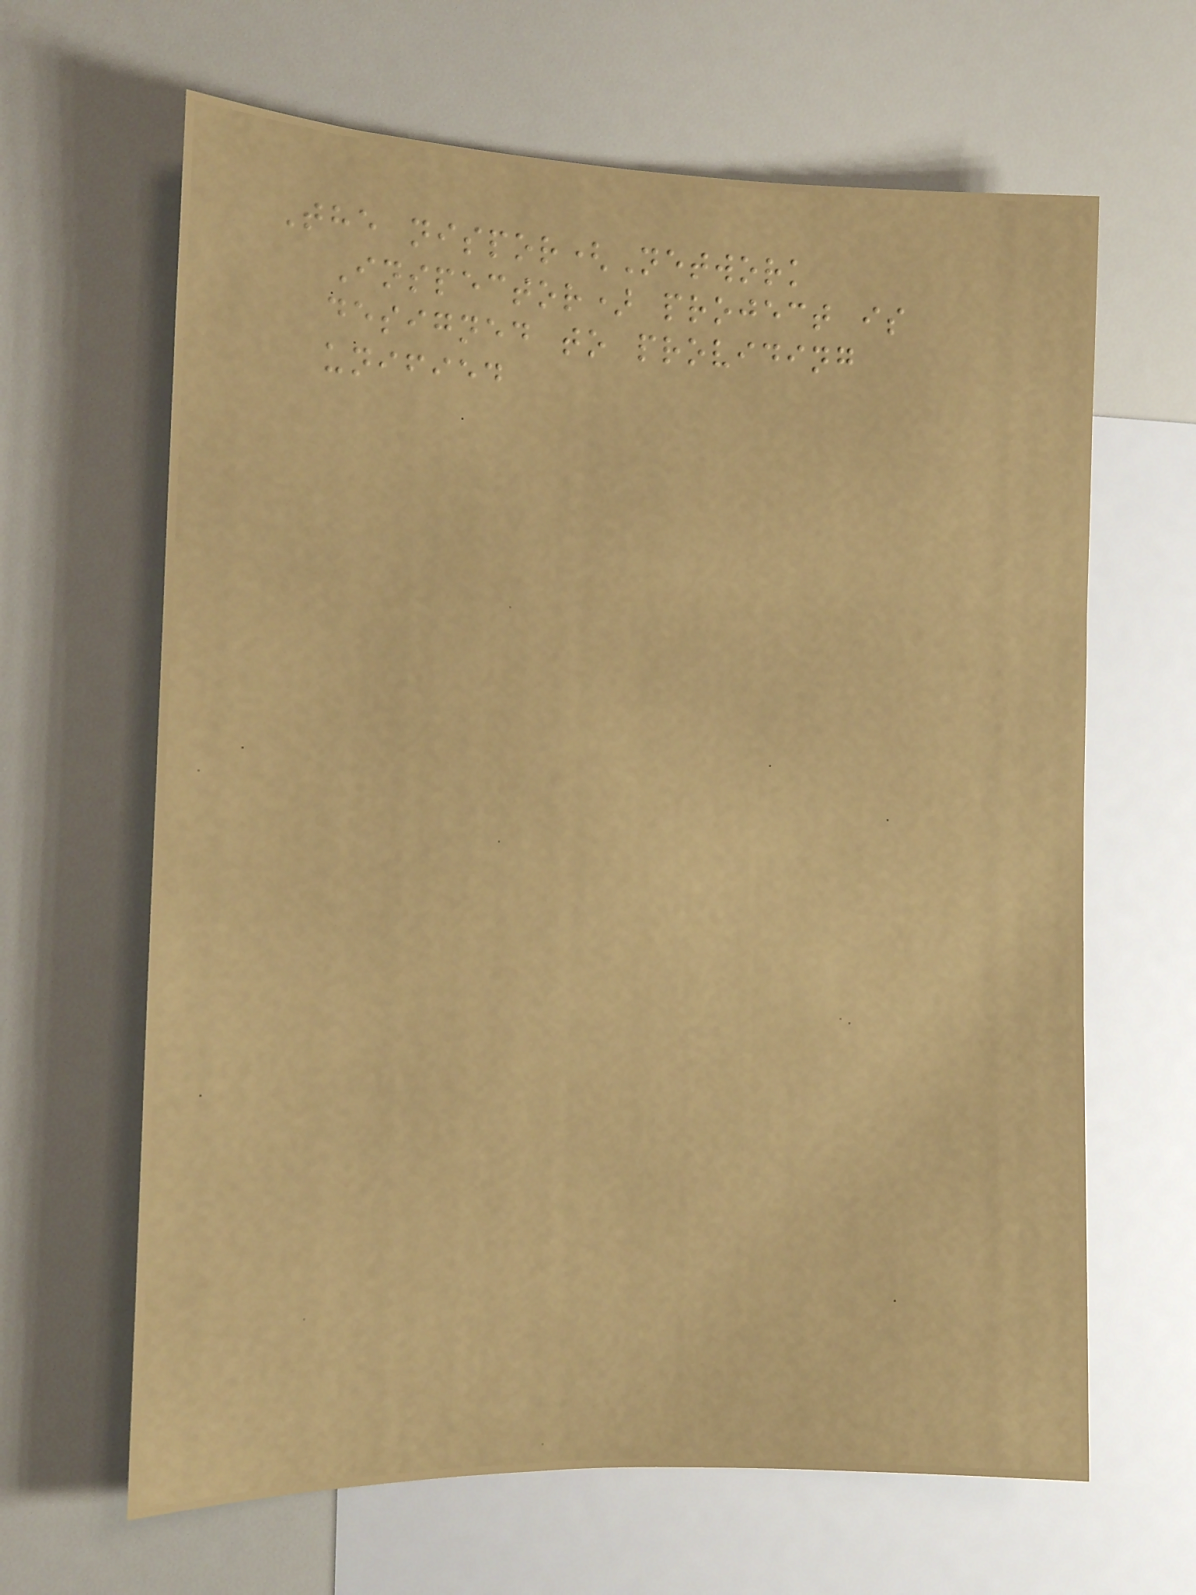The nispor(Network
Inspector) project is
designed to providing
unified
